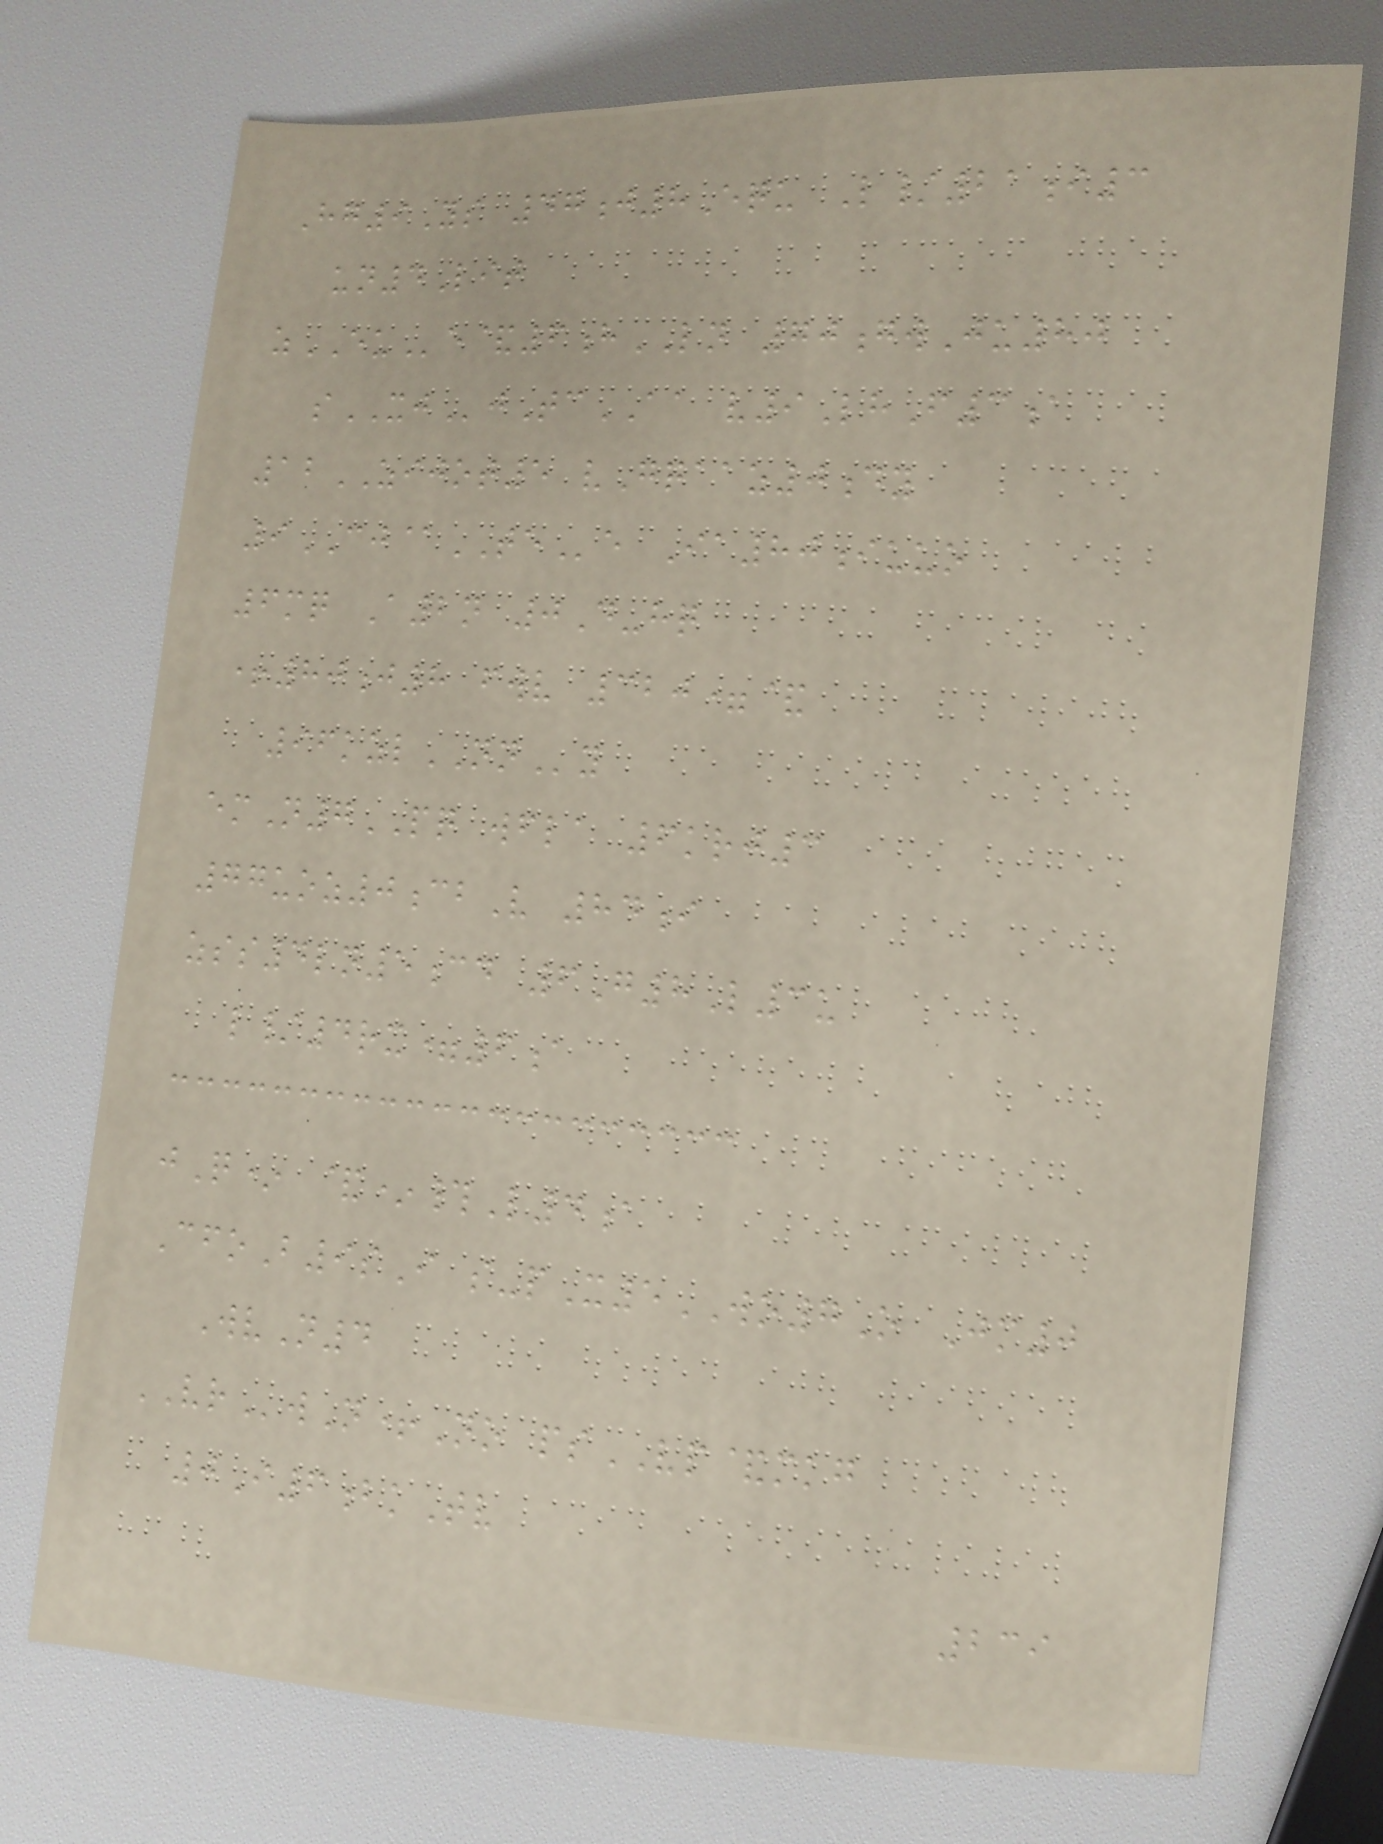Hg9Ys 47j8Equ L/21i3
un4Lit
zEUe&6hLN 70gwJu80
sXJjTcAA v9LhF3a
12ZIJOT5 vGqaaz0dy
9CJ@TEe Ia80iuuo
6mq A2n 0D-hq
+80j8 fwv 320=&
96kzlNNy
emN7PQ wfla 6krj3
77uoz0cbV 84i
zss4ln5cd 6G8L3u
l/4rx=6a
jQ* &*#L4a
CfoB9sI s-pX5WO7O Jm0
WvN4
VRwN+No psVP&mkg
0I6bkTv
239
